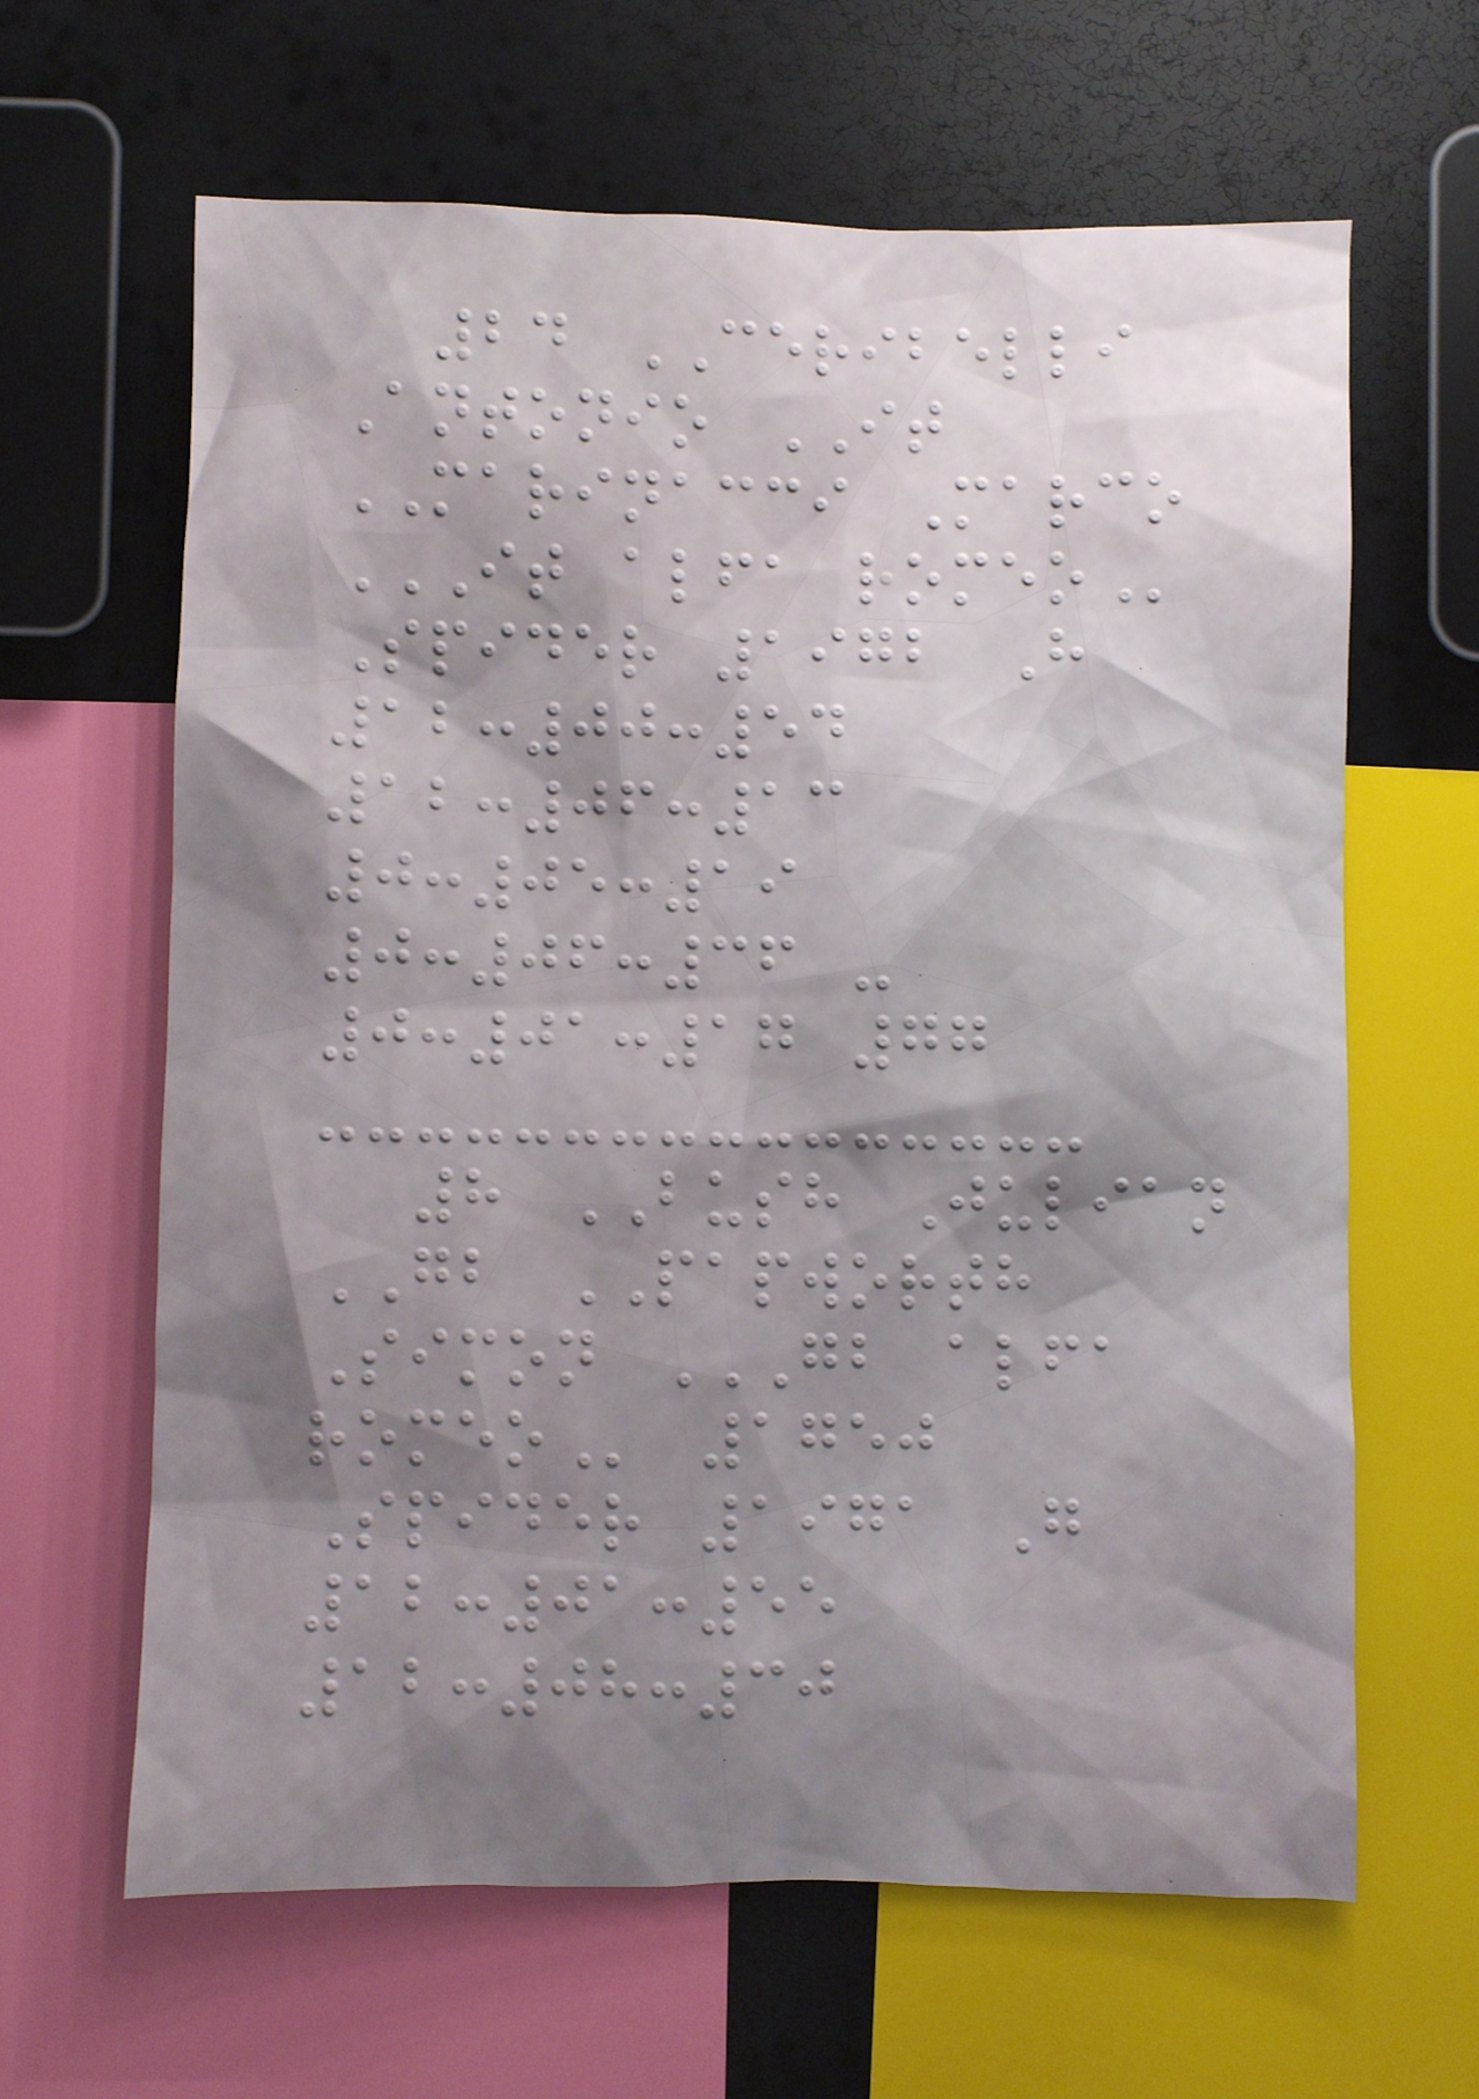24 CERIBELLI
Antonio IT
MARINACCI Marco
IT ALFA ROMEO
Spider 1972 H
12:00:54
12:06:13
0:05:19
0:06:36 -
0:01:17 77
8 BUSH Julian
GB PAPWORTH
Simon GB ALFA
ROMEO 1750
Spider 1971 G
12:01:55
12:08:30
